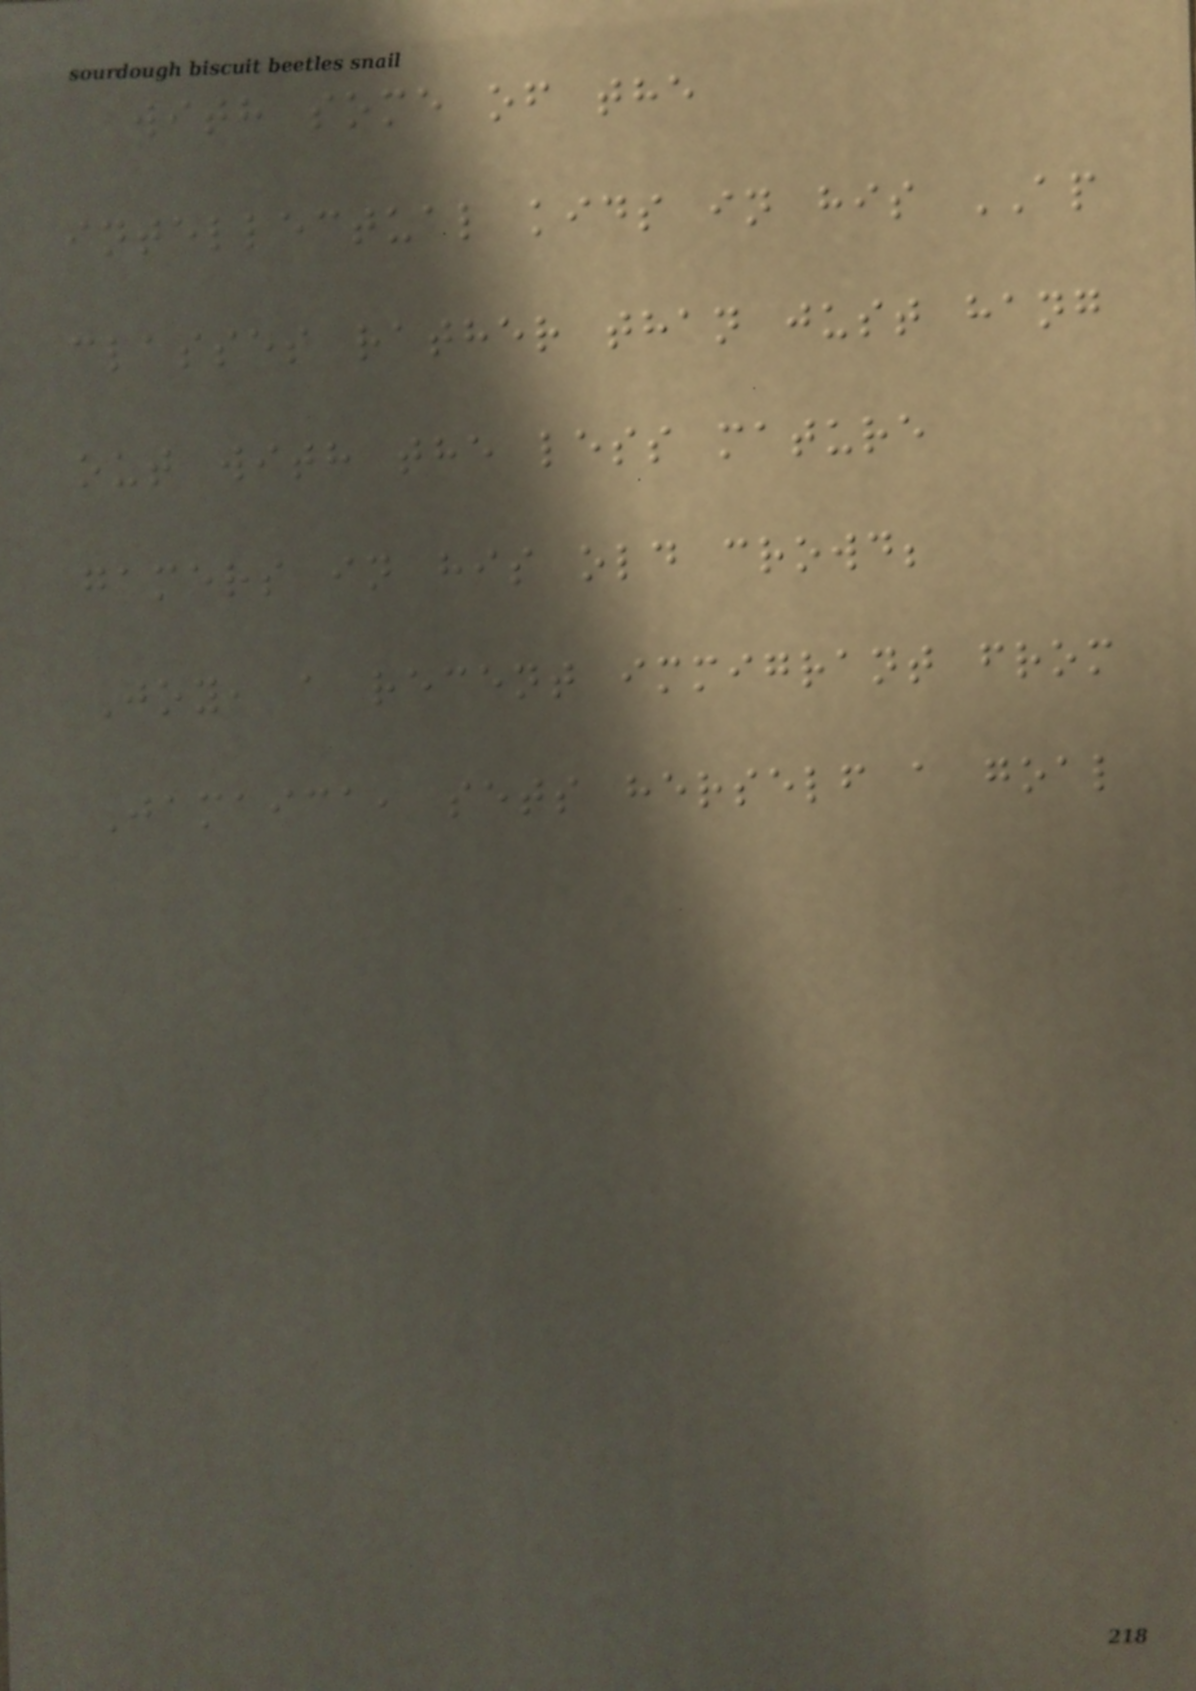with some of the
intellectual kids in his AP
classes rather than just hang
out with the less mature
gamers in his old crowd;
Joy, a recent immigrant from
Jamaica, sets herself a goal
